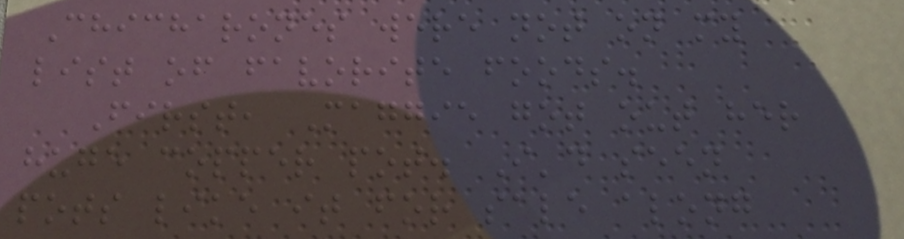Chicharones were not on my
list of favorite foods.
First, Maggie got out her
huge copper pot. I'd seen
pots like it for sale along
